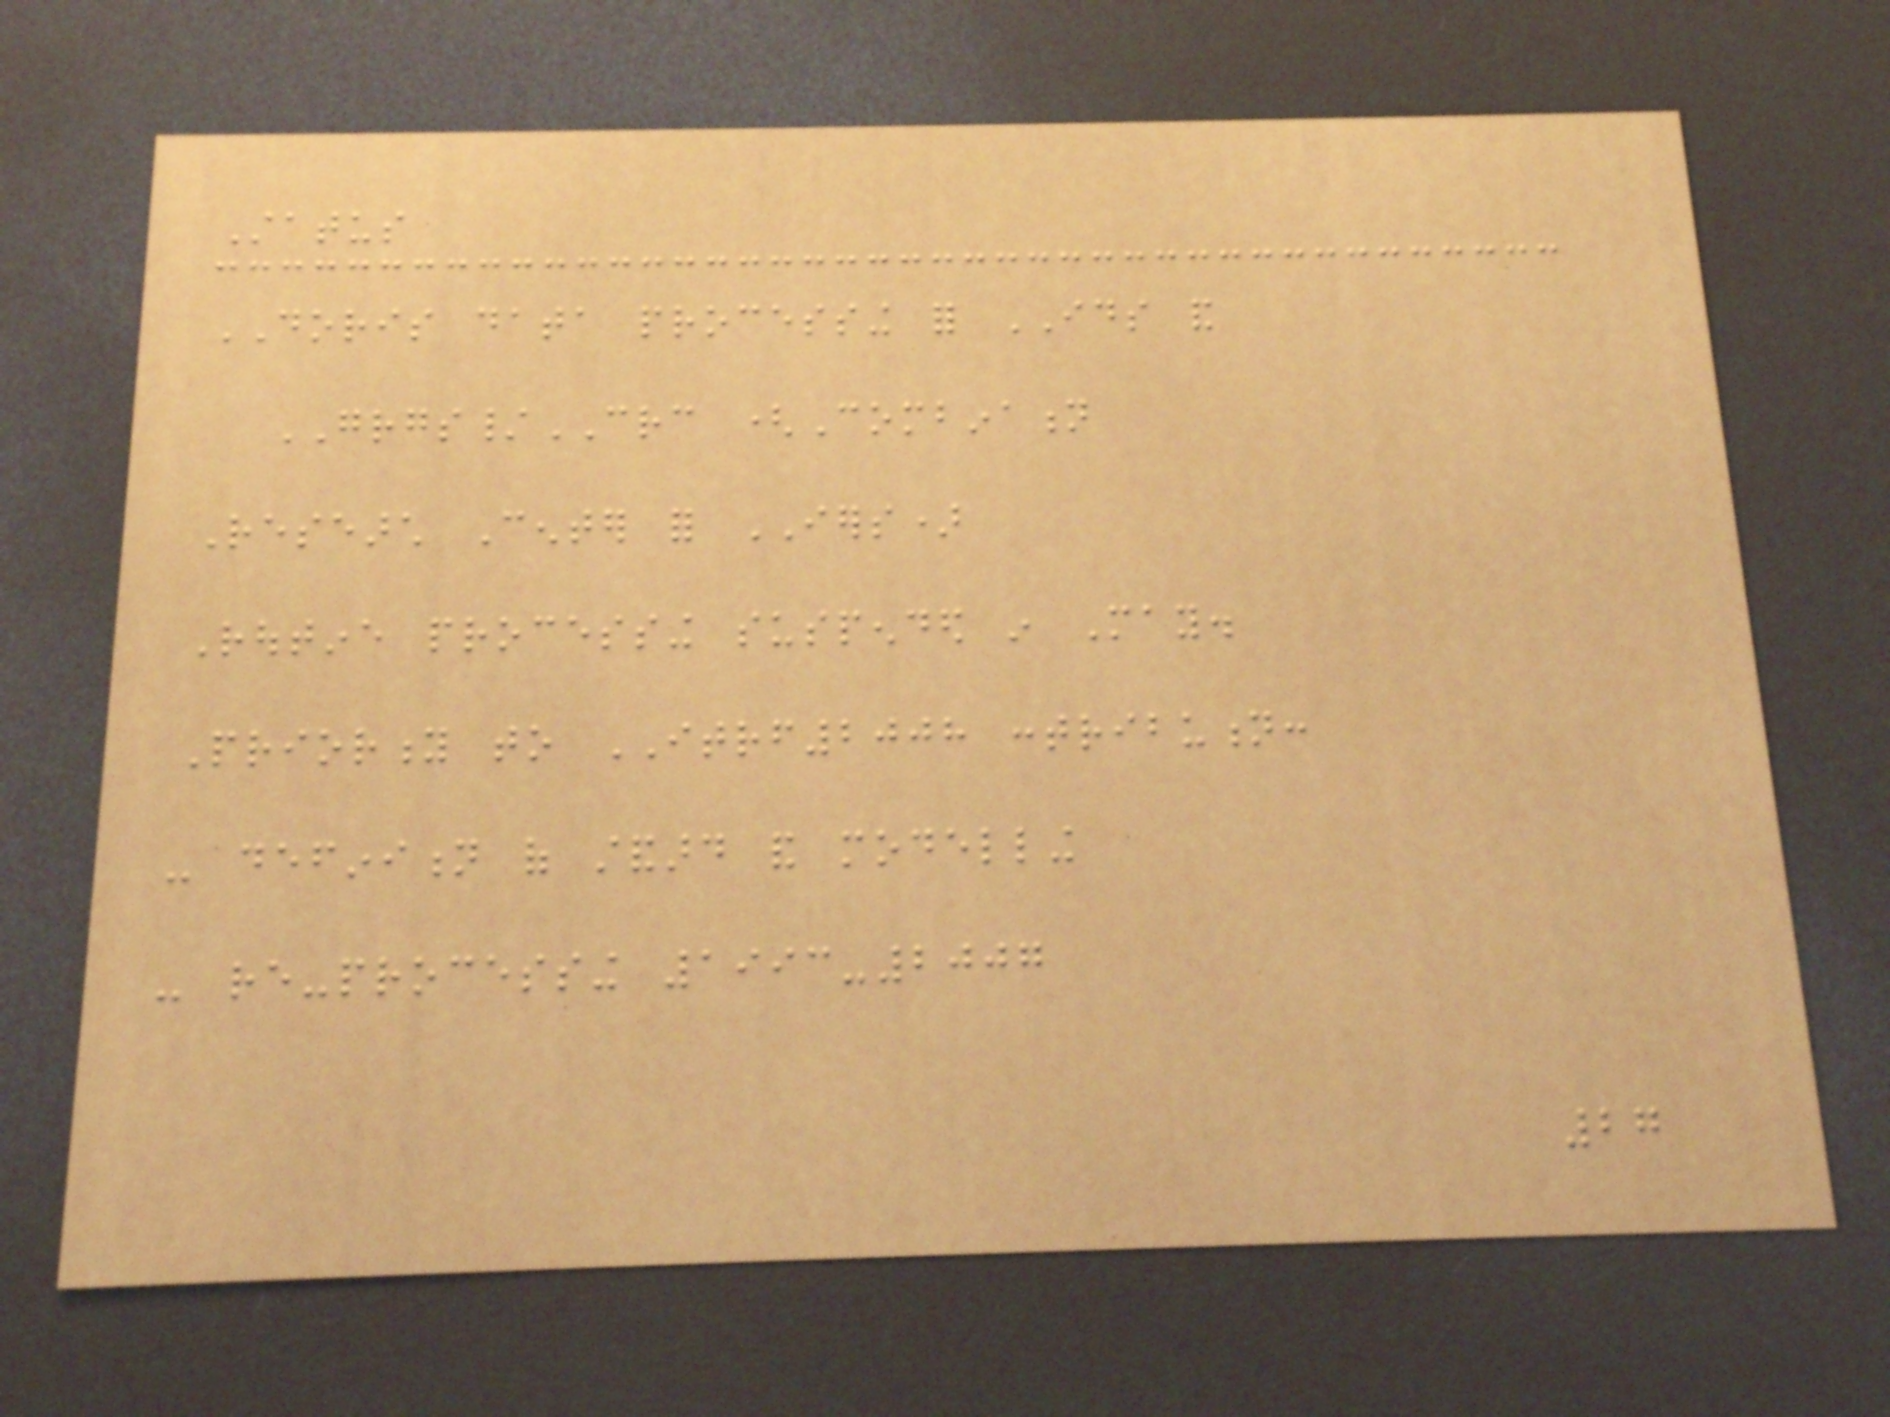Status
DORIS data processing for IDS and
GRGS/CRC (Combination
Research Center for IERS)
Routine processing suspended in May.
Priority to ITRF2008 contribution:
- definition of standard and modelling
- re-processing 1993-2007
27
